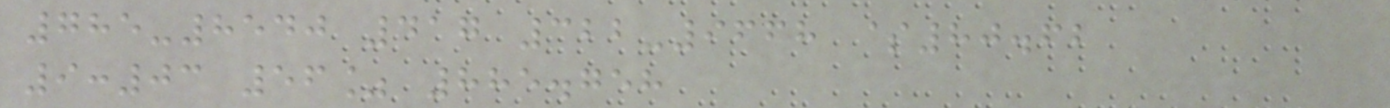785-8540 417 322-9668 $80.62
9:03 56% 885.758
